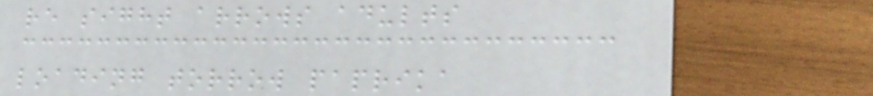re sight arrows adults
loading torrow paprika
